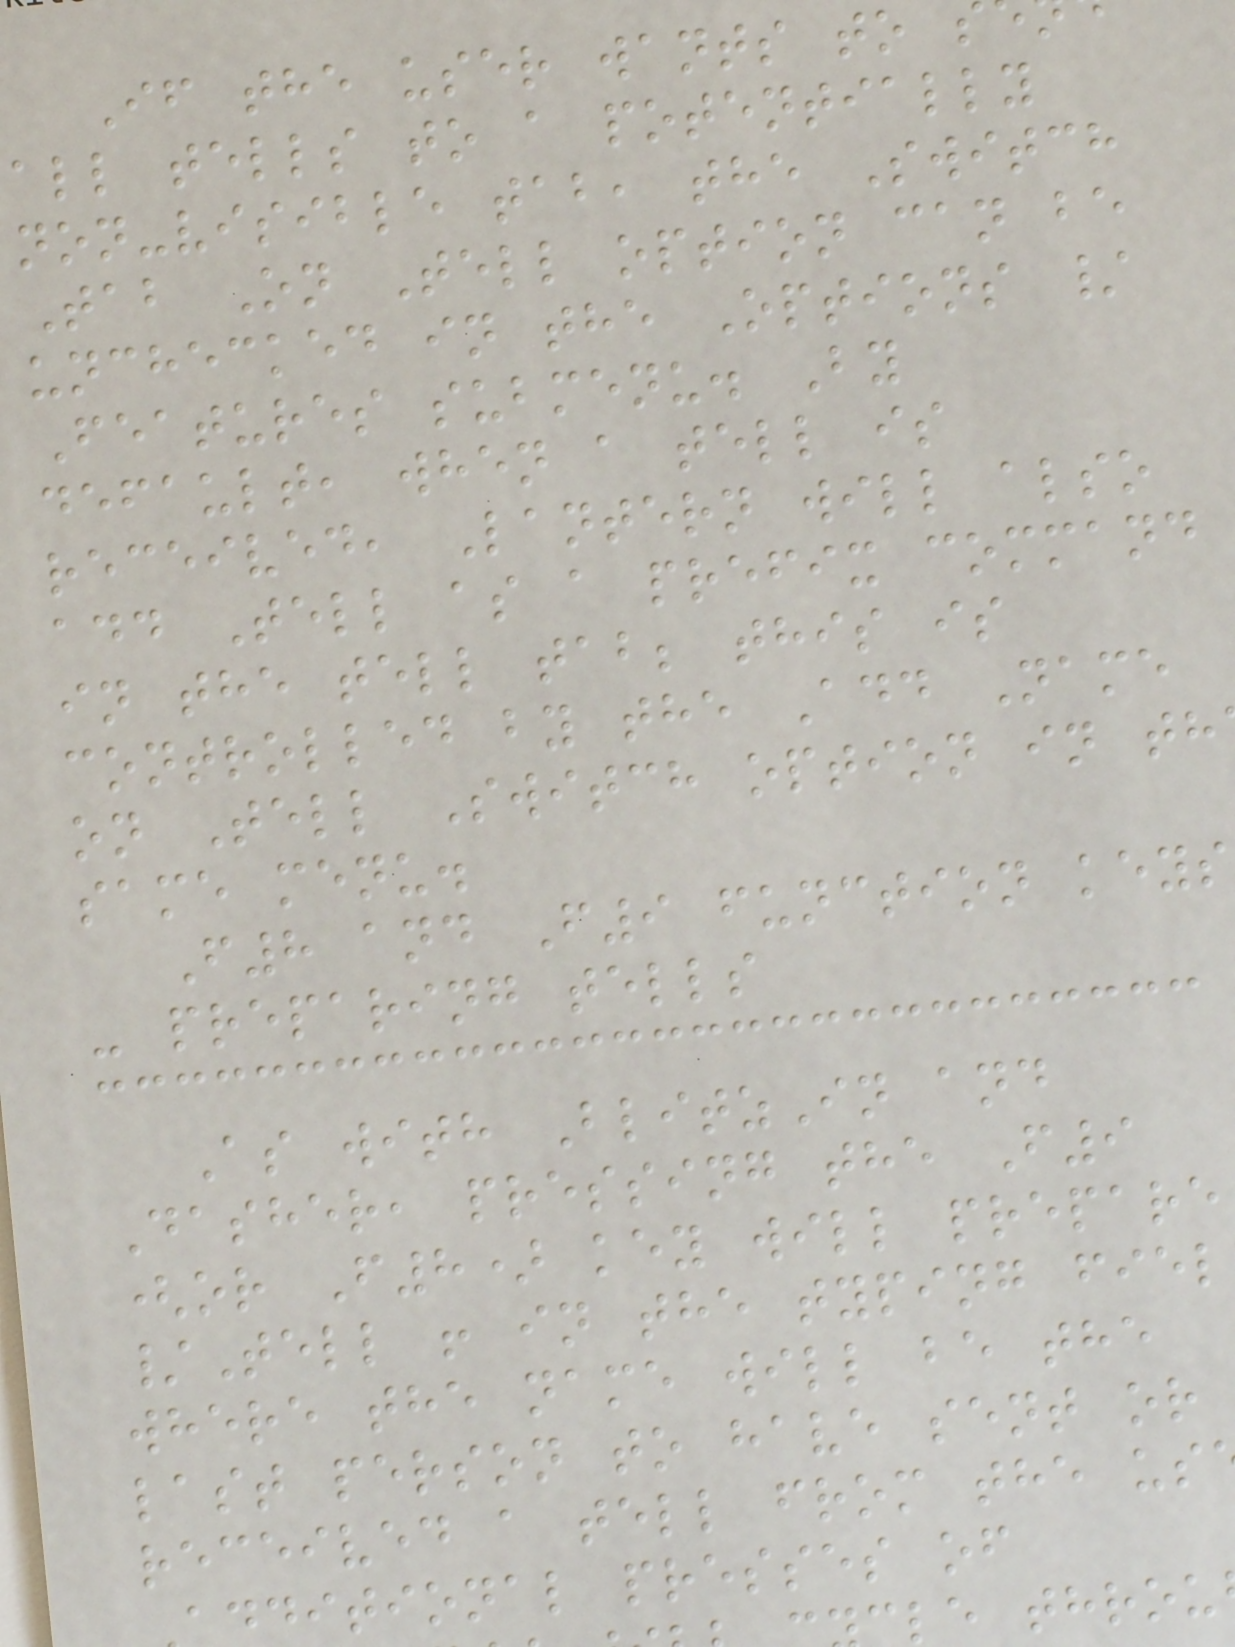If the user wants to
all tells to a potentially
non-visible tab, the Switch
Tab On Tell option can be
unchecked in the Options /
Features submenu. By
default, when a tell is
received, Lantern will also
add Tell as a prefix command
in the tell tab; this is
controlled by the Add Name
on Tell Switch option in th
same menu.
F8 and F9 function keys
- preparing tells
As with BlitzIn and
Dasher, pressing the F9
(or F8) key will prepare
/Tell ! in the typing fiel
where the name will be the
last person to have sent or
received a tell from the us
ditional presses of
le throu
